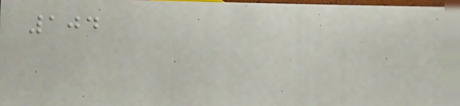104
